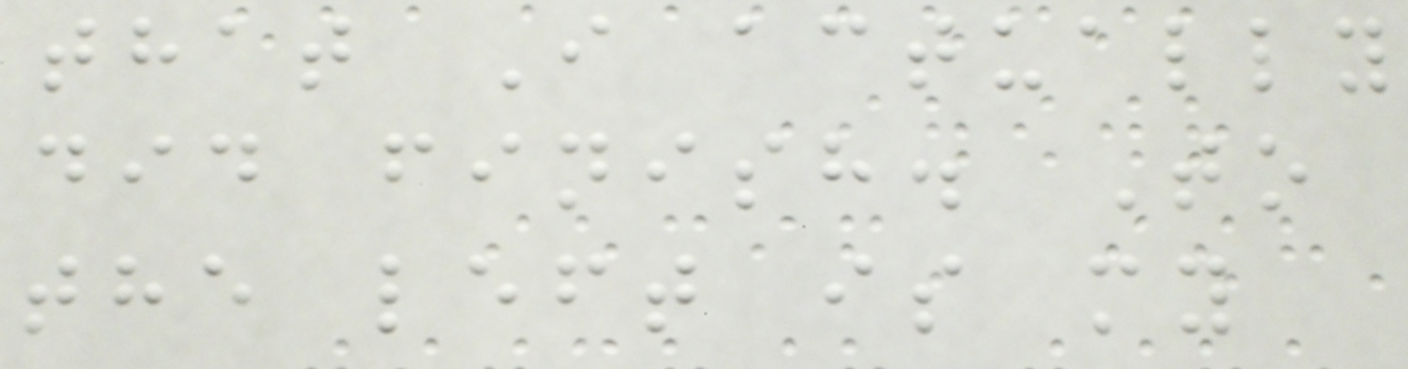that I actually
did finish. To
the left is my
